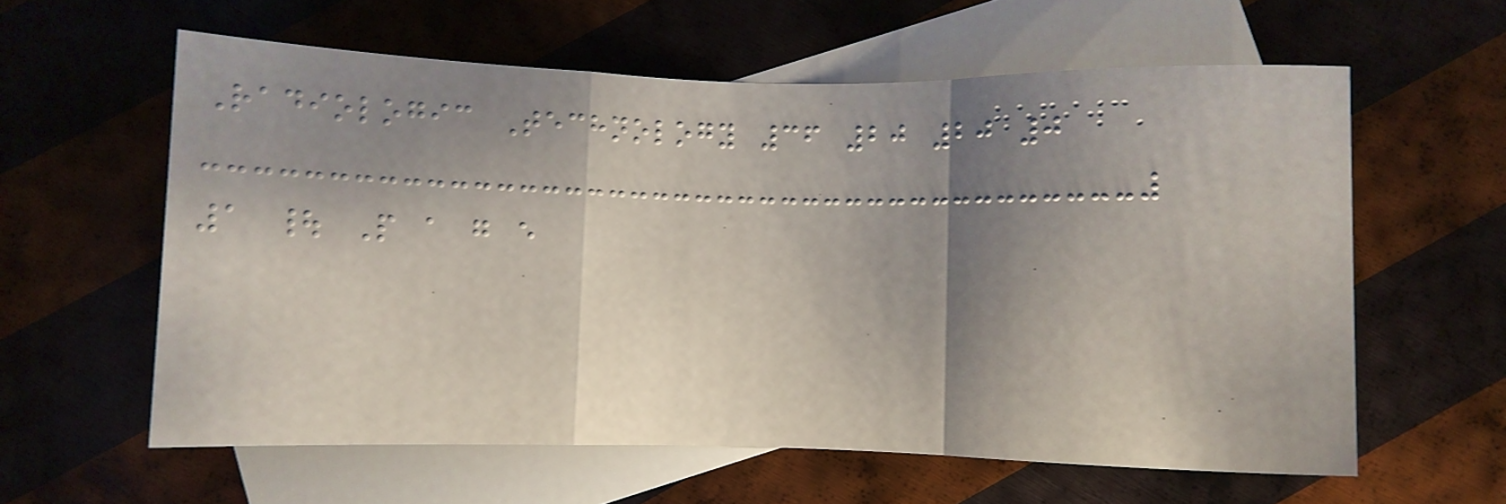Radiologic Technology 36 20 20 0
1 | P a g e
